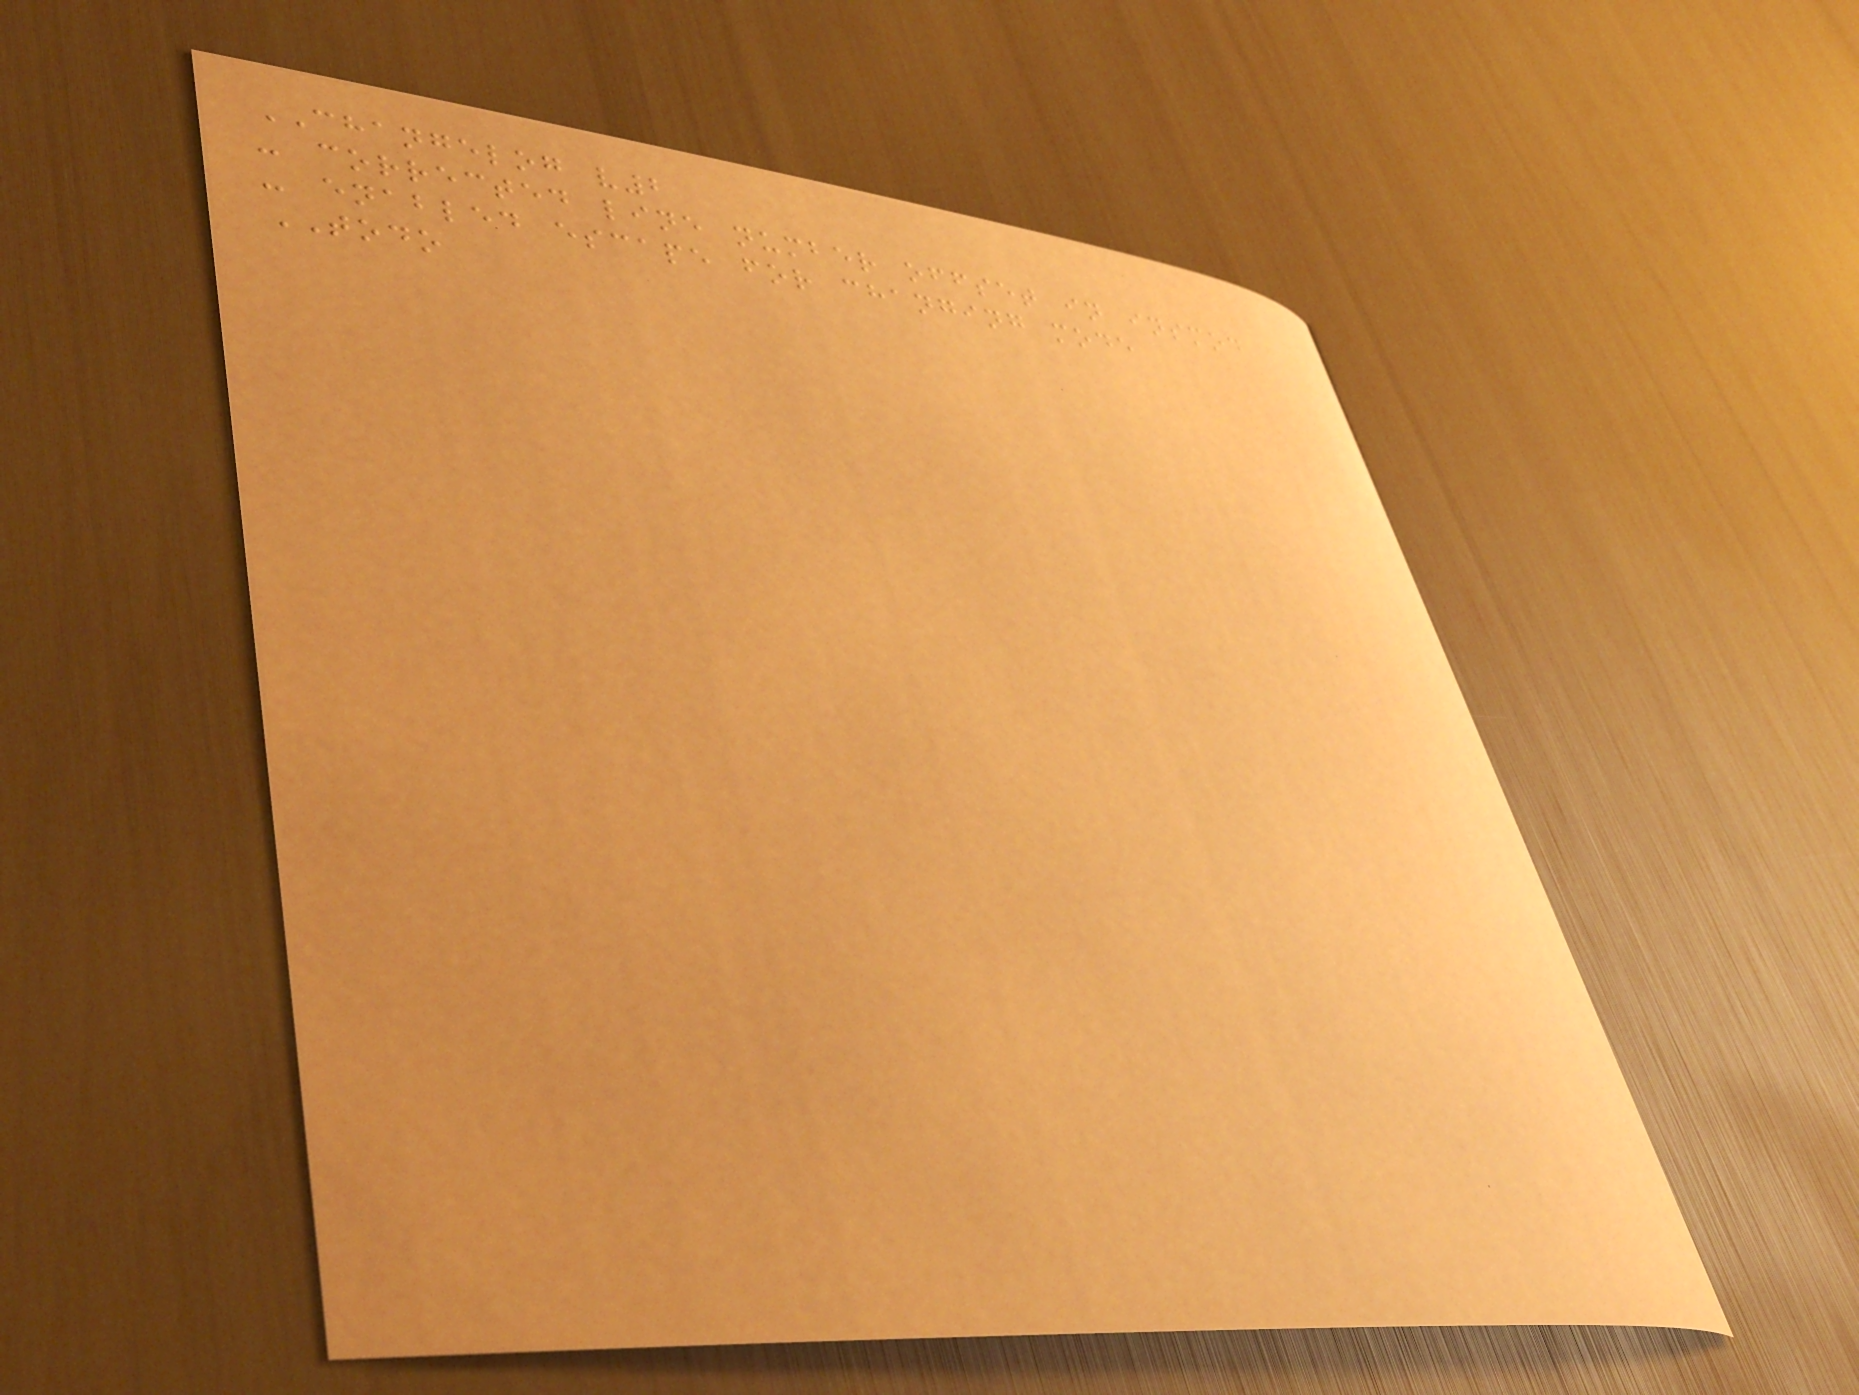CHANGELOG v2
- corrected line number offset in insmod
- enabled escape for changing mode
TODO
